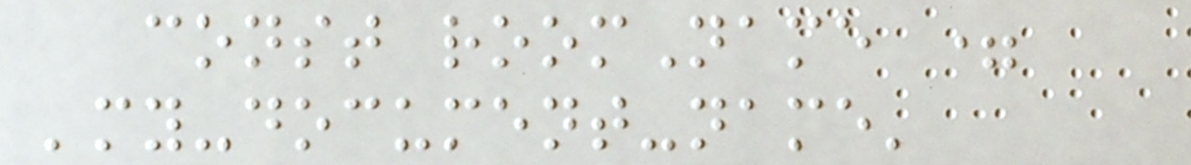const roomName =
'my-document-name'
